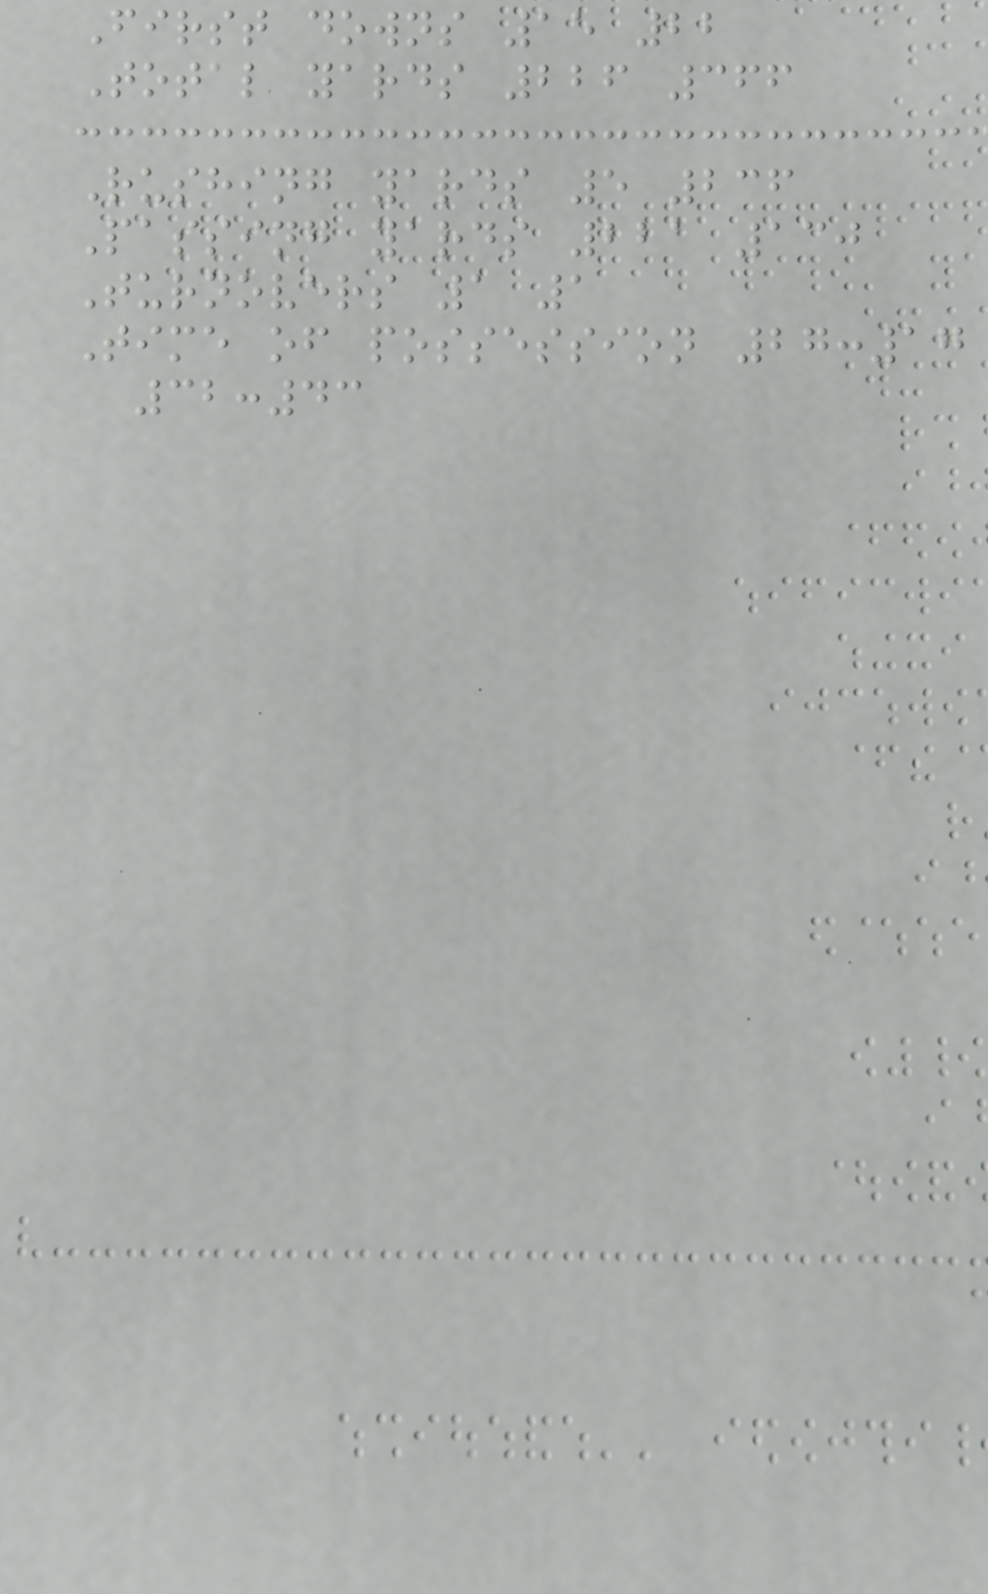First downs 15 22
Total yards 226 366
Rushing yards 5 236
Passing yards 221 130
Turnovers 1 1
Time of possession 27:17
32:43
